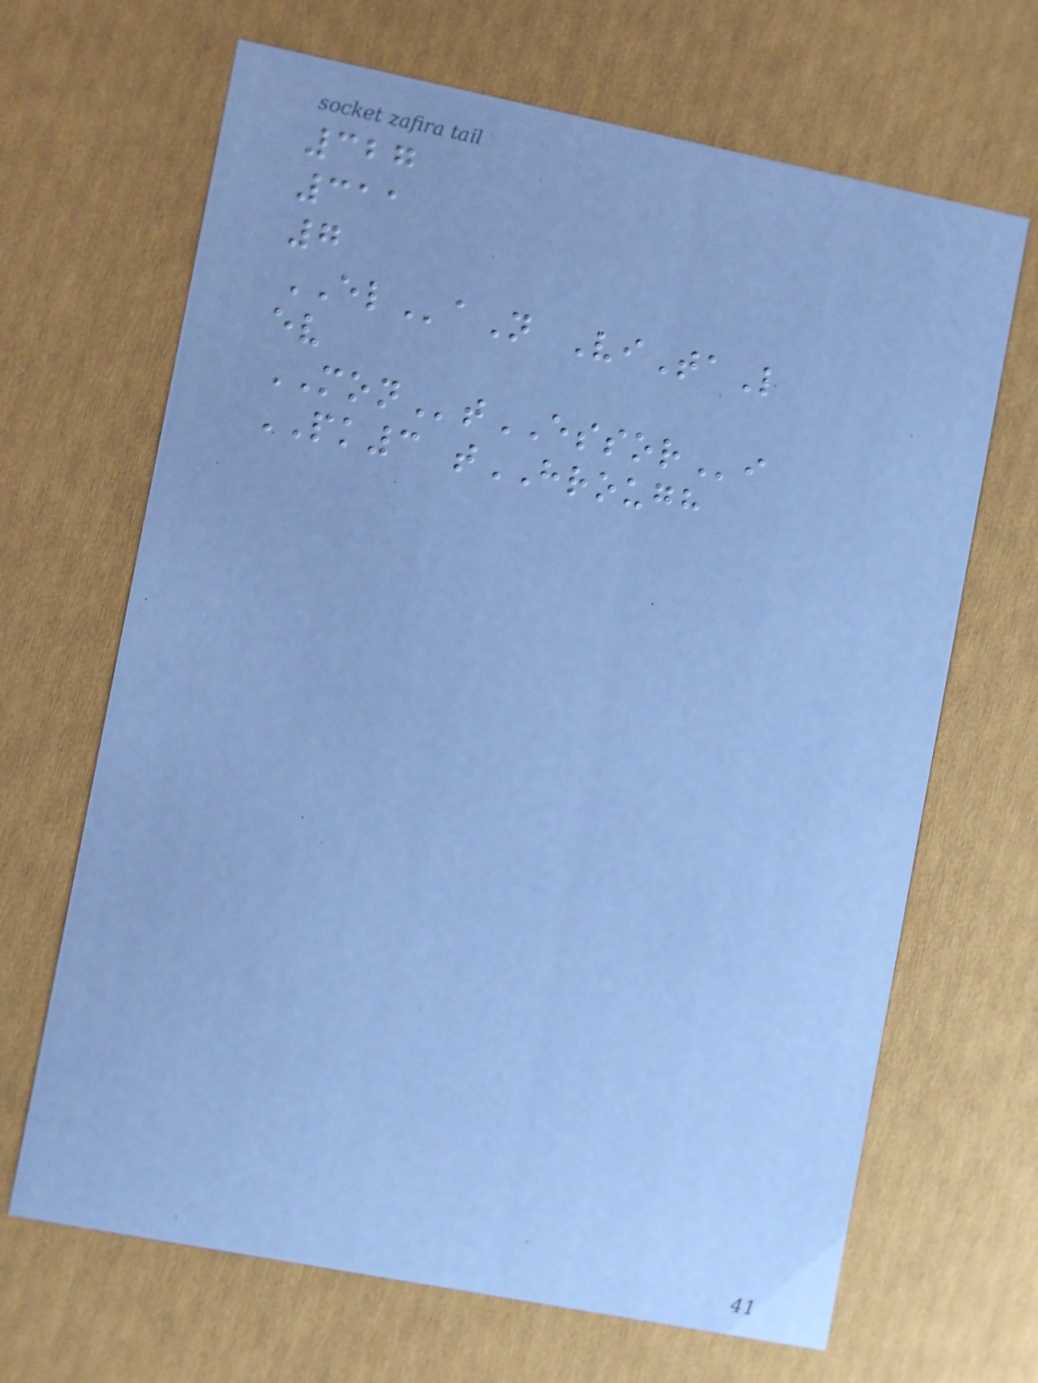327
311
7
ELaN ViTaL
ev
MONtESSORi
PK3 tHROUGH
